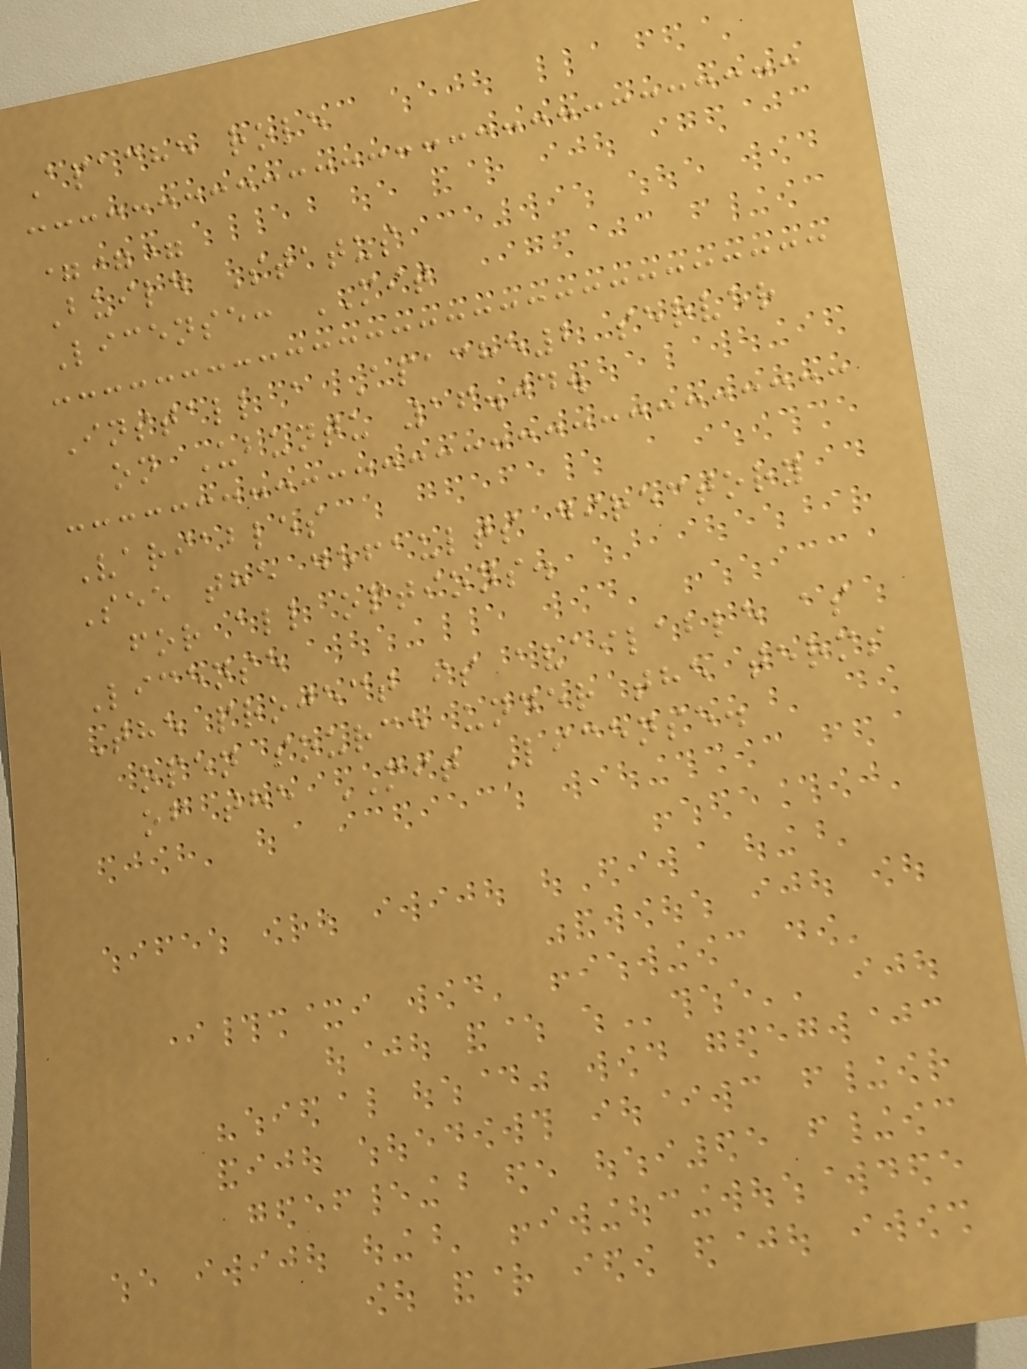Apache role
===
Build Status
License: MIT
Install a Apache2 server
on Ubuntu 16.04.
Variables
See the defaults directory
for all options.
License
The project is available as
open source under the terms
of the MIT License.
